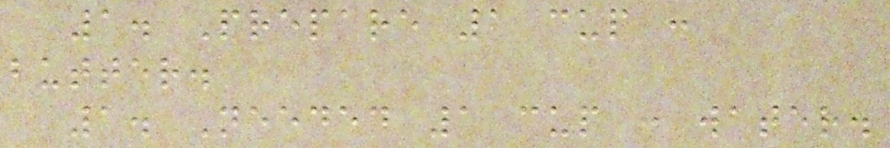1. Prepare 1 cup :
butter.
1. Needed 1 cup : water.
